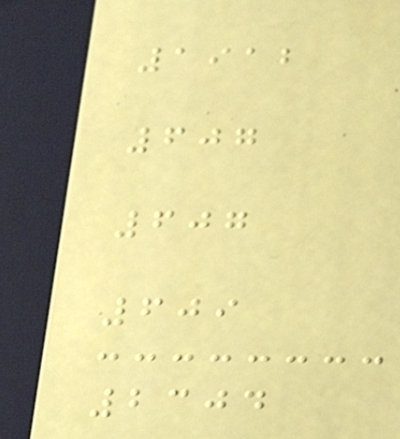1912
607
607
609
2304
